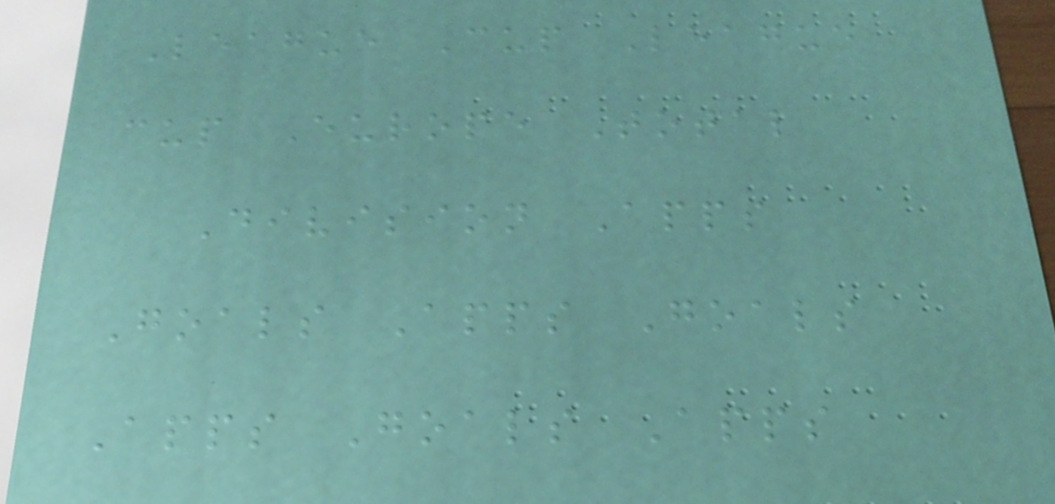League Cup League
cup Europe Total
Division Apps
Goals Apps Goals
Apps Goals Apps
